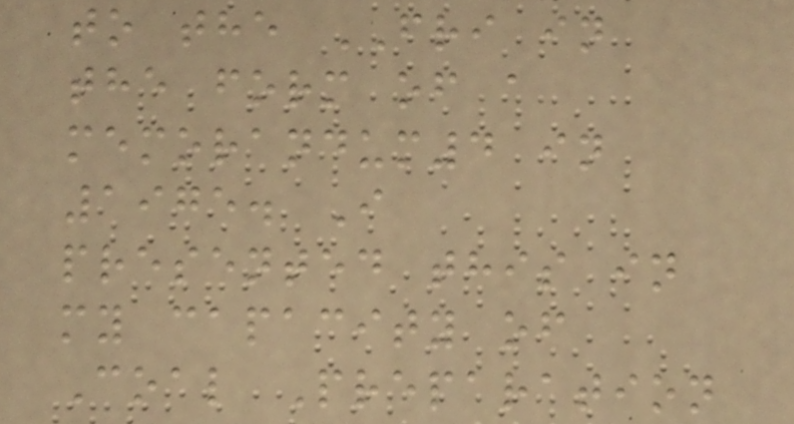to the FRI in
the form of a
memorandum4 in
1975. I
presented this in
my capacity of
Coal Preparation
